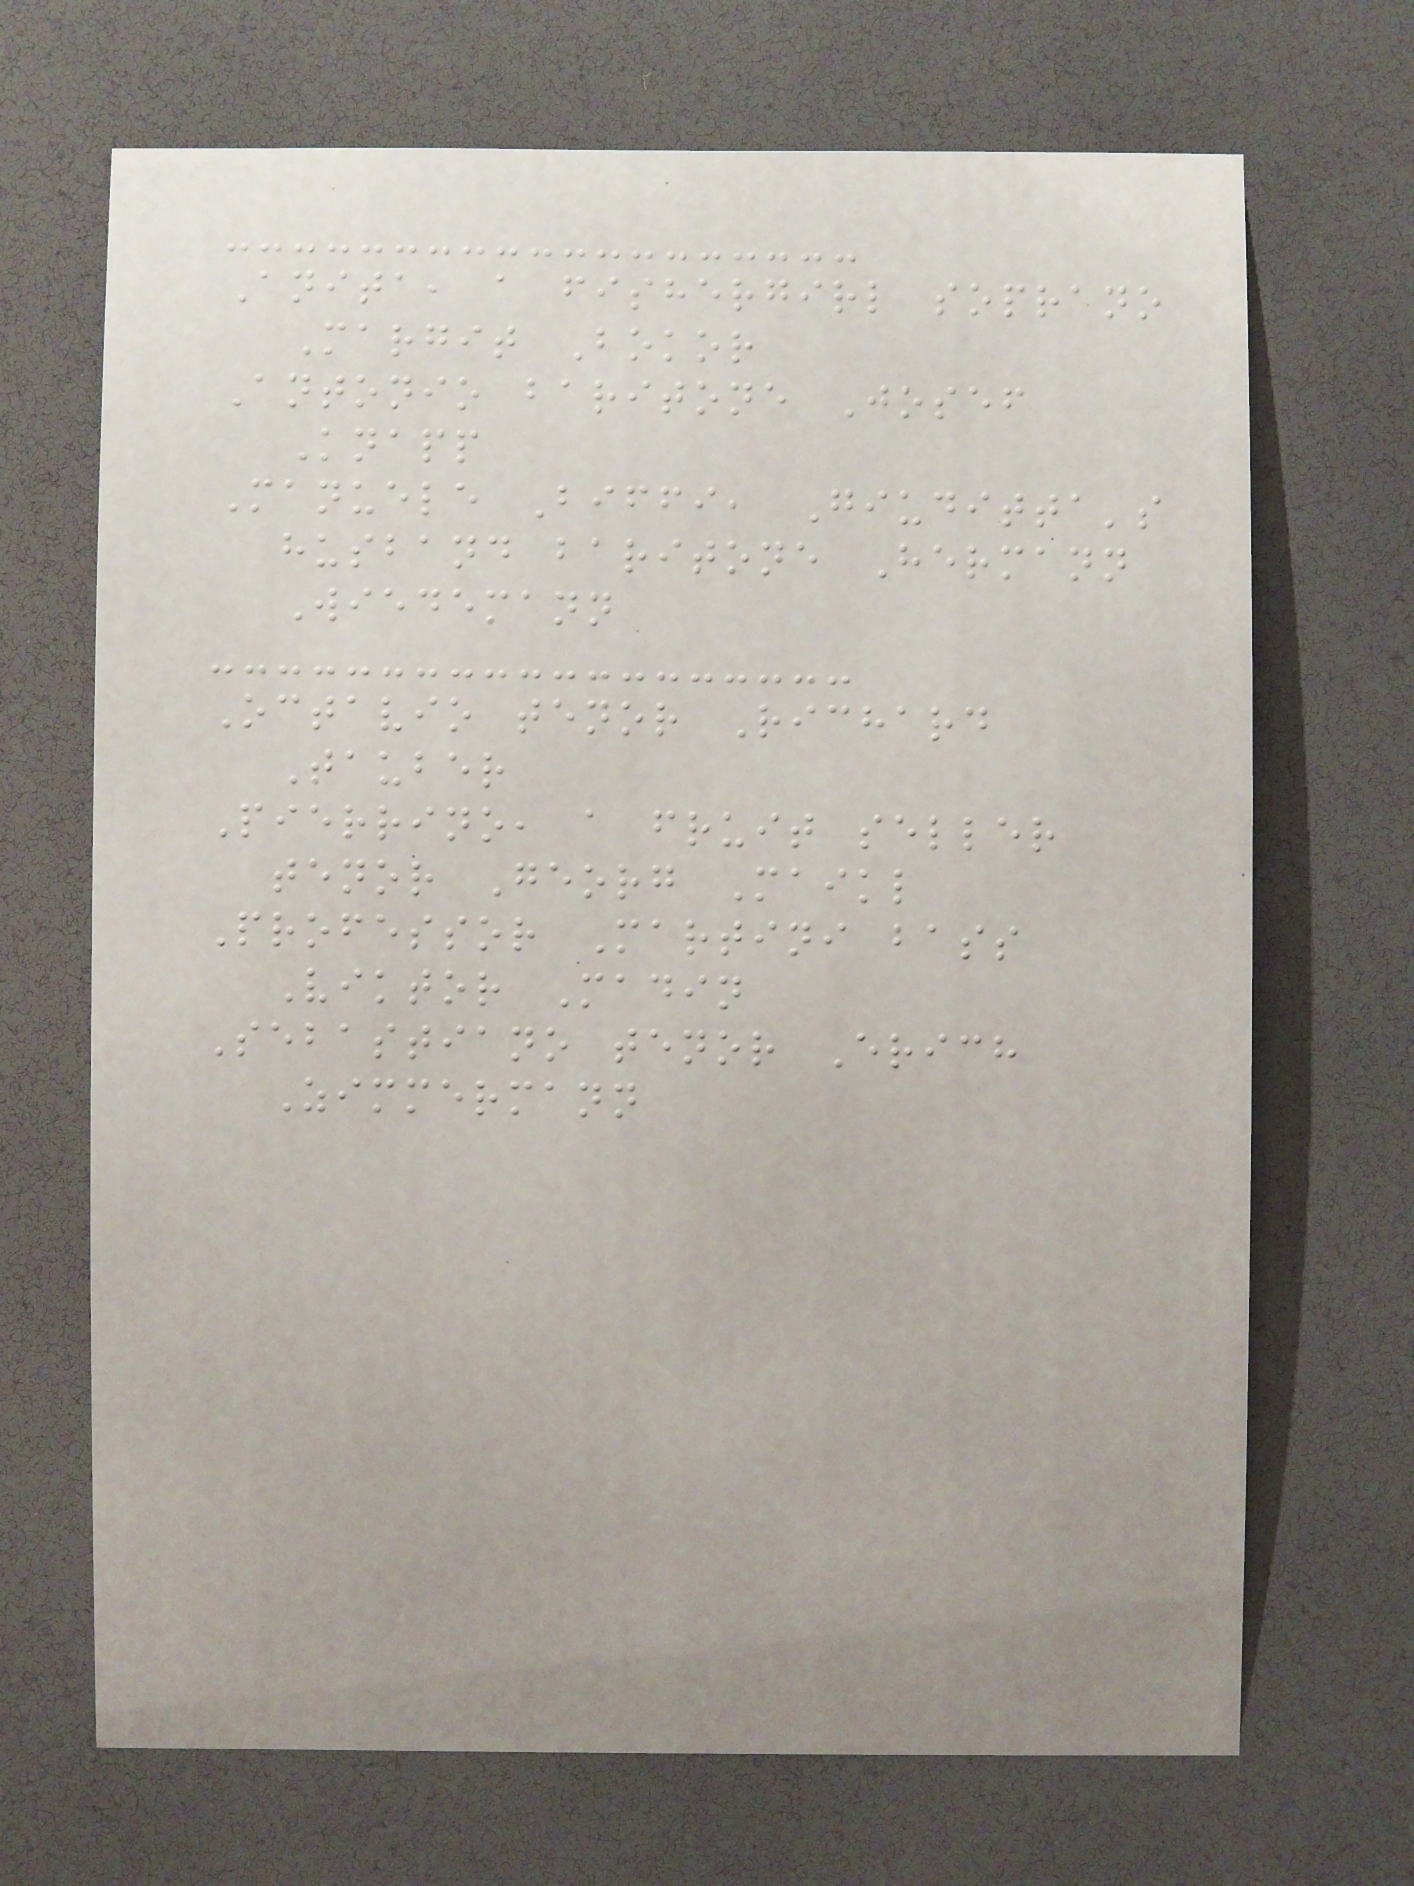Anita, a fishergirl soprano
Margit Bokor
Antonio baritone Josef
Knapp
Manuele Biffi, Giuditta's
husband baritone Hermann
Wiedemann
Octavio tenor Richard
Tauber
Pierrino, a fruit seller
tenor Georg Maikl
Professor Martini bass
Viktor Madin
Sebastiano tenor Erich
Zimmermann
